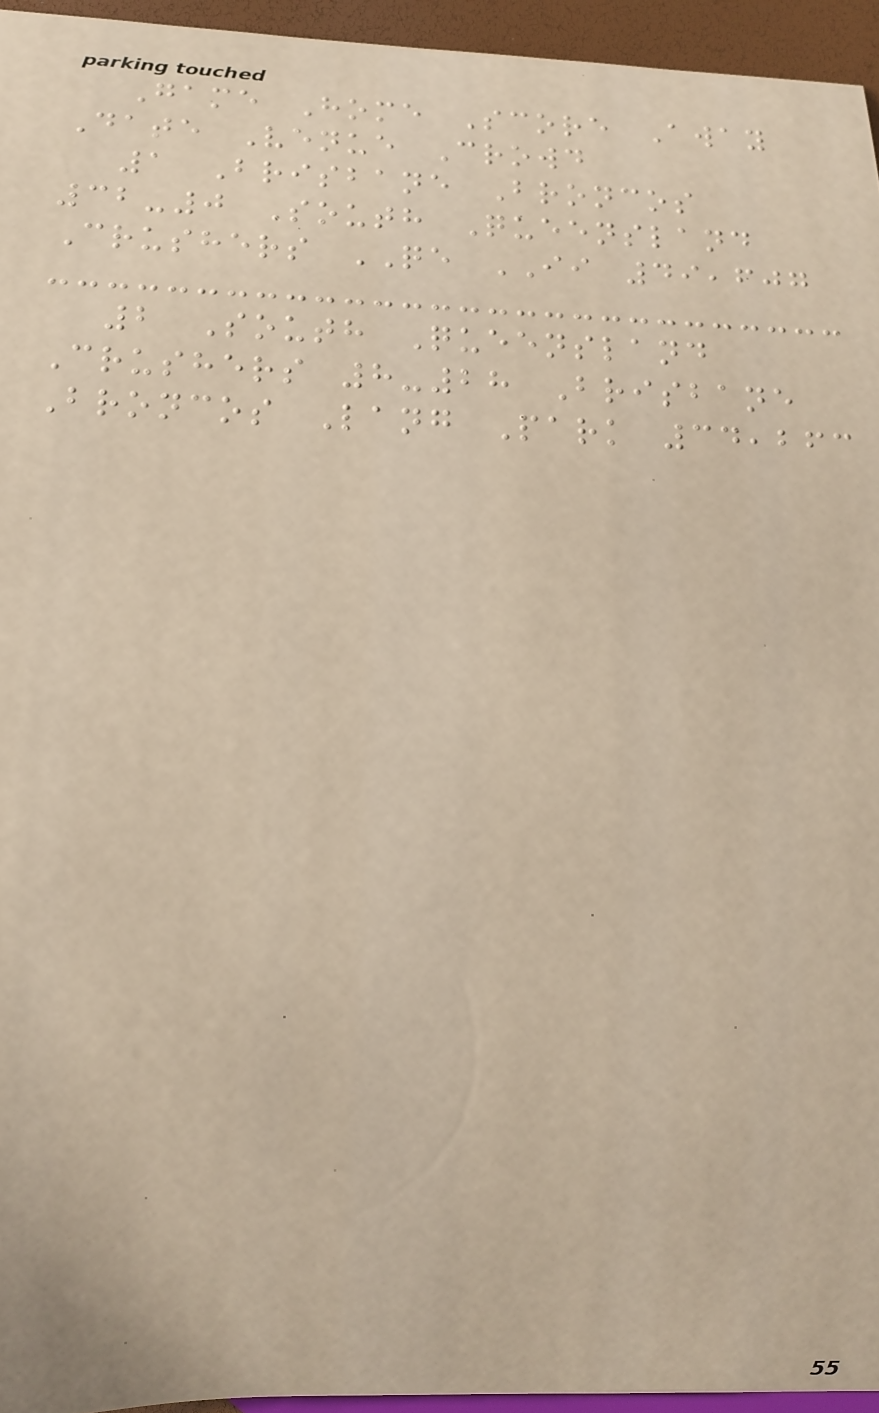Game Home Score Away
Date Venue Crowd
1 Brisbane Broncos
32-0 South Queensland
Crushers QE II 49,607
2 South Queensland
Crushers 8-28 Brisbane
Broncos Lang Park 34,263
